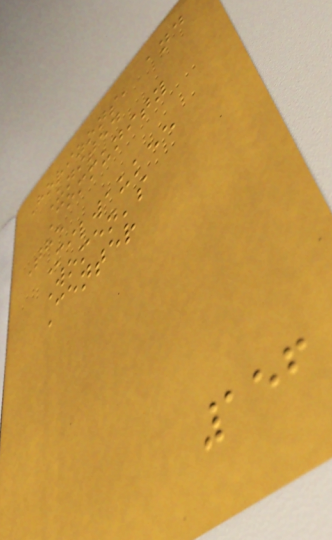Horizons, and
United
Community
The
Milwaukee
Women's
Center
156
